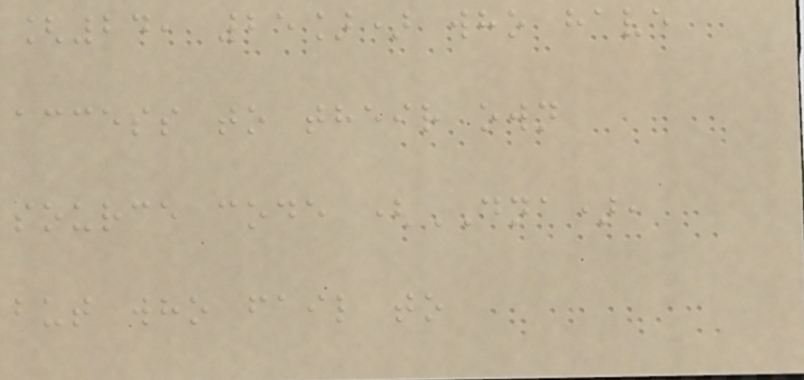[24, 25]) who have
access to their own
source code (DNA),
but who fail to
